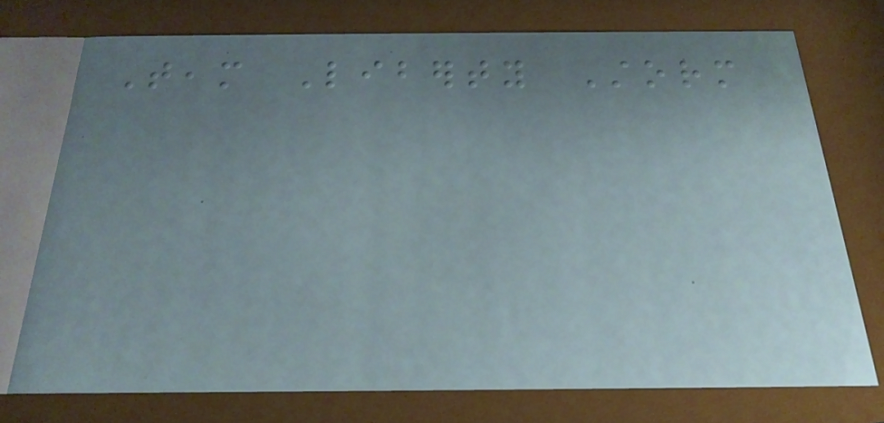Team Liberty Storm
